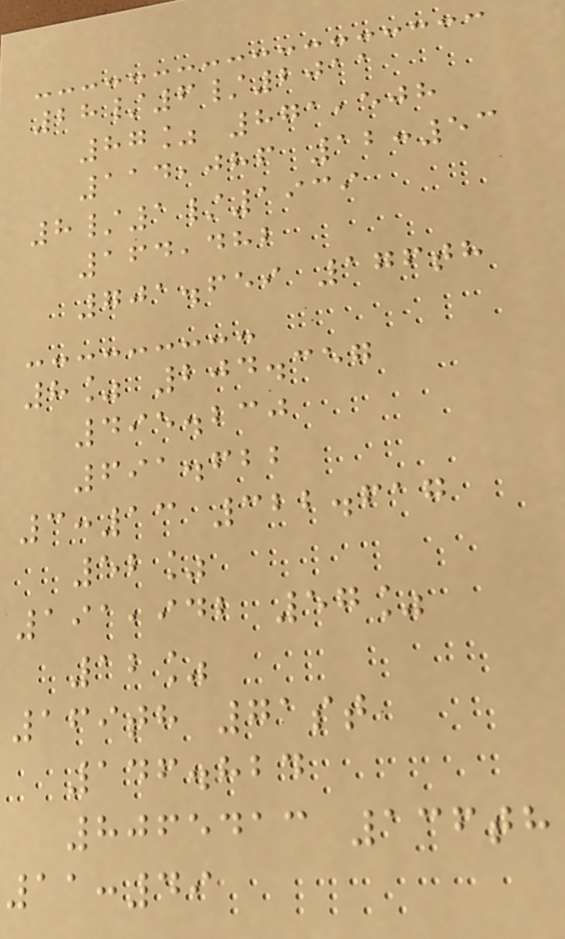28/6/2011
87% 871,508
114,086 12:53
8/1/1939
164,482
701.659 176th
8% 204.357
495.230
691.622
3:13 322.617
52%
191,942 57%
12%
169th 71st
146.824
8065413 136th
11:49
